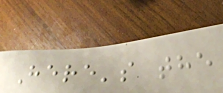Here's the
